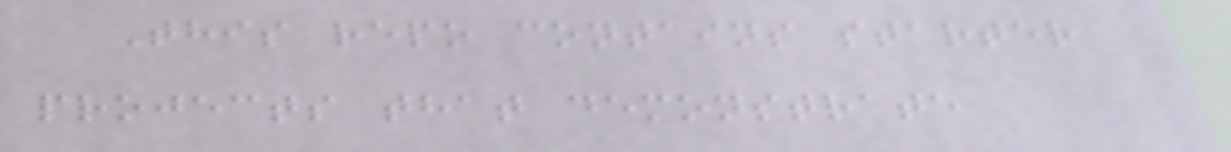This repo contains starter
projects that demonstrate
